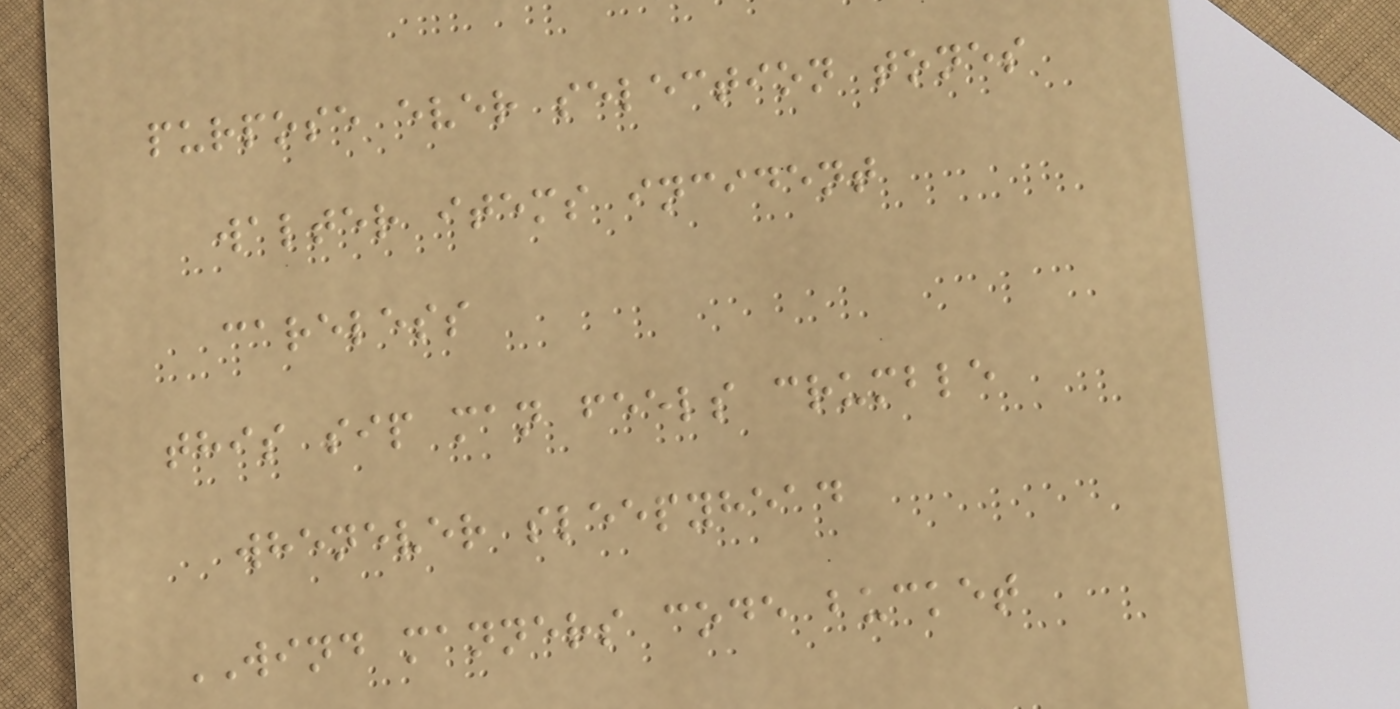purpose ever selection tones
walter items incident
careless
this sip man feels crumble
whenever sleepyhead
WIND manners code bucket
